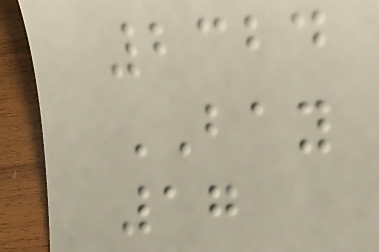2324
BAY
17
